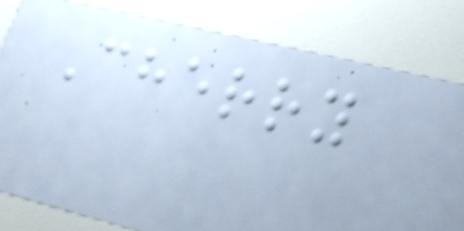Cherry
